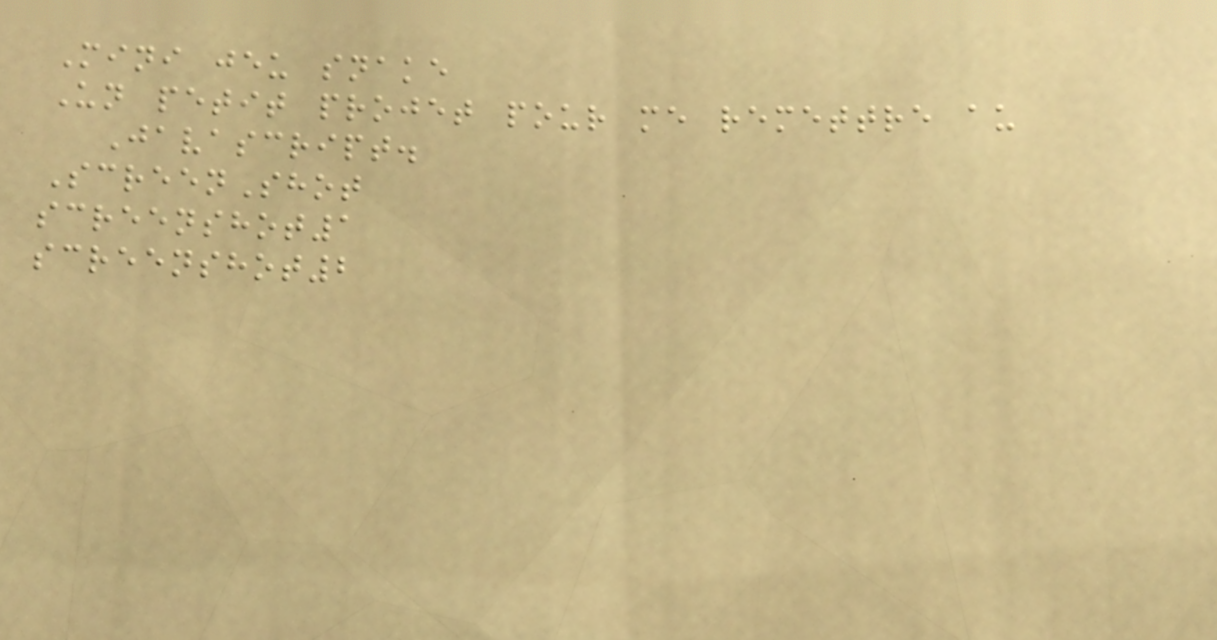Mini jeu snake
Un petit projet pour me remettre au
Javascript.
ScreenShot
screenshot1
screenshot2
